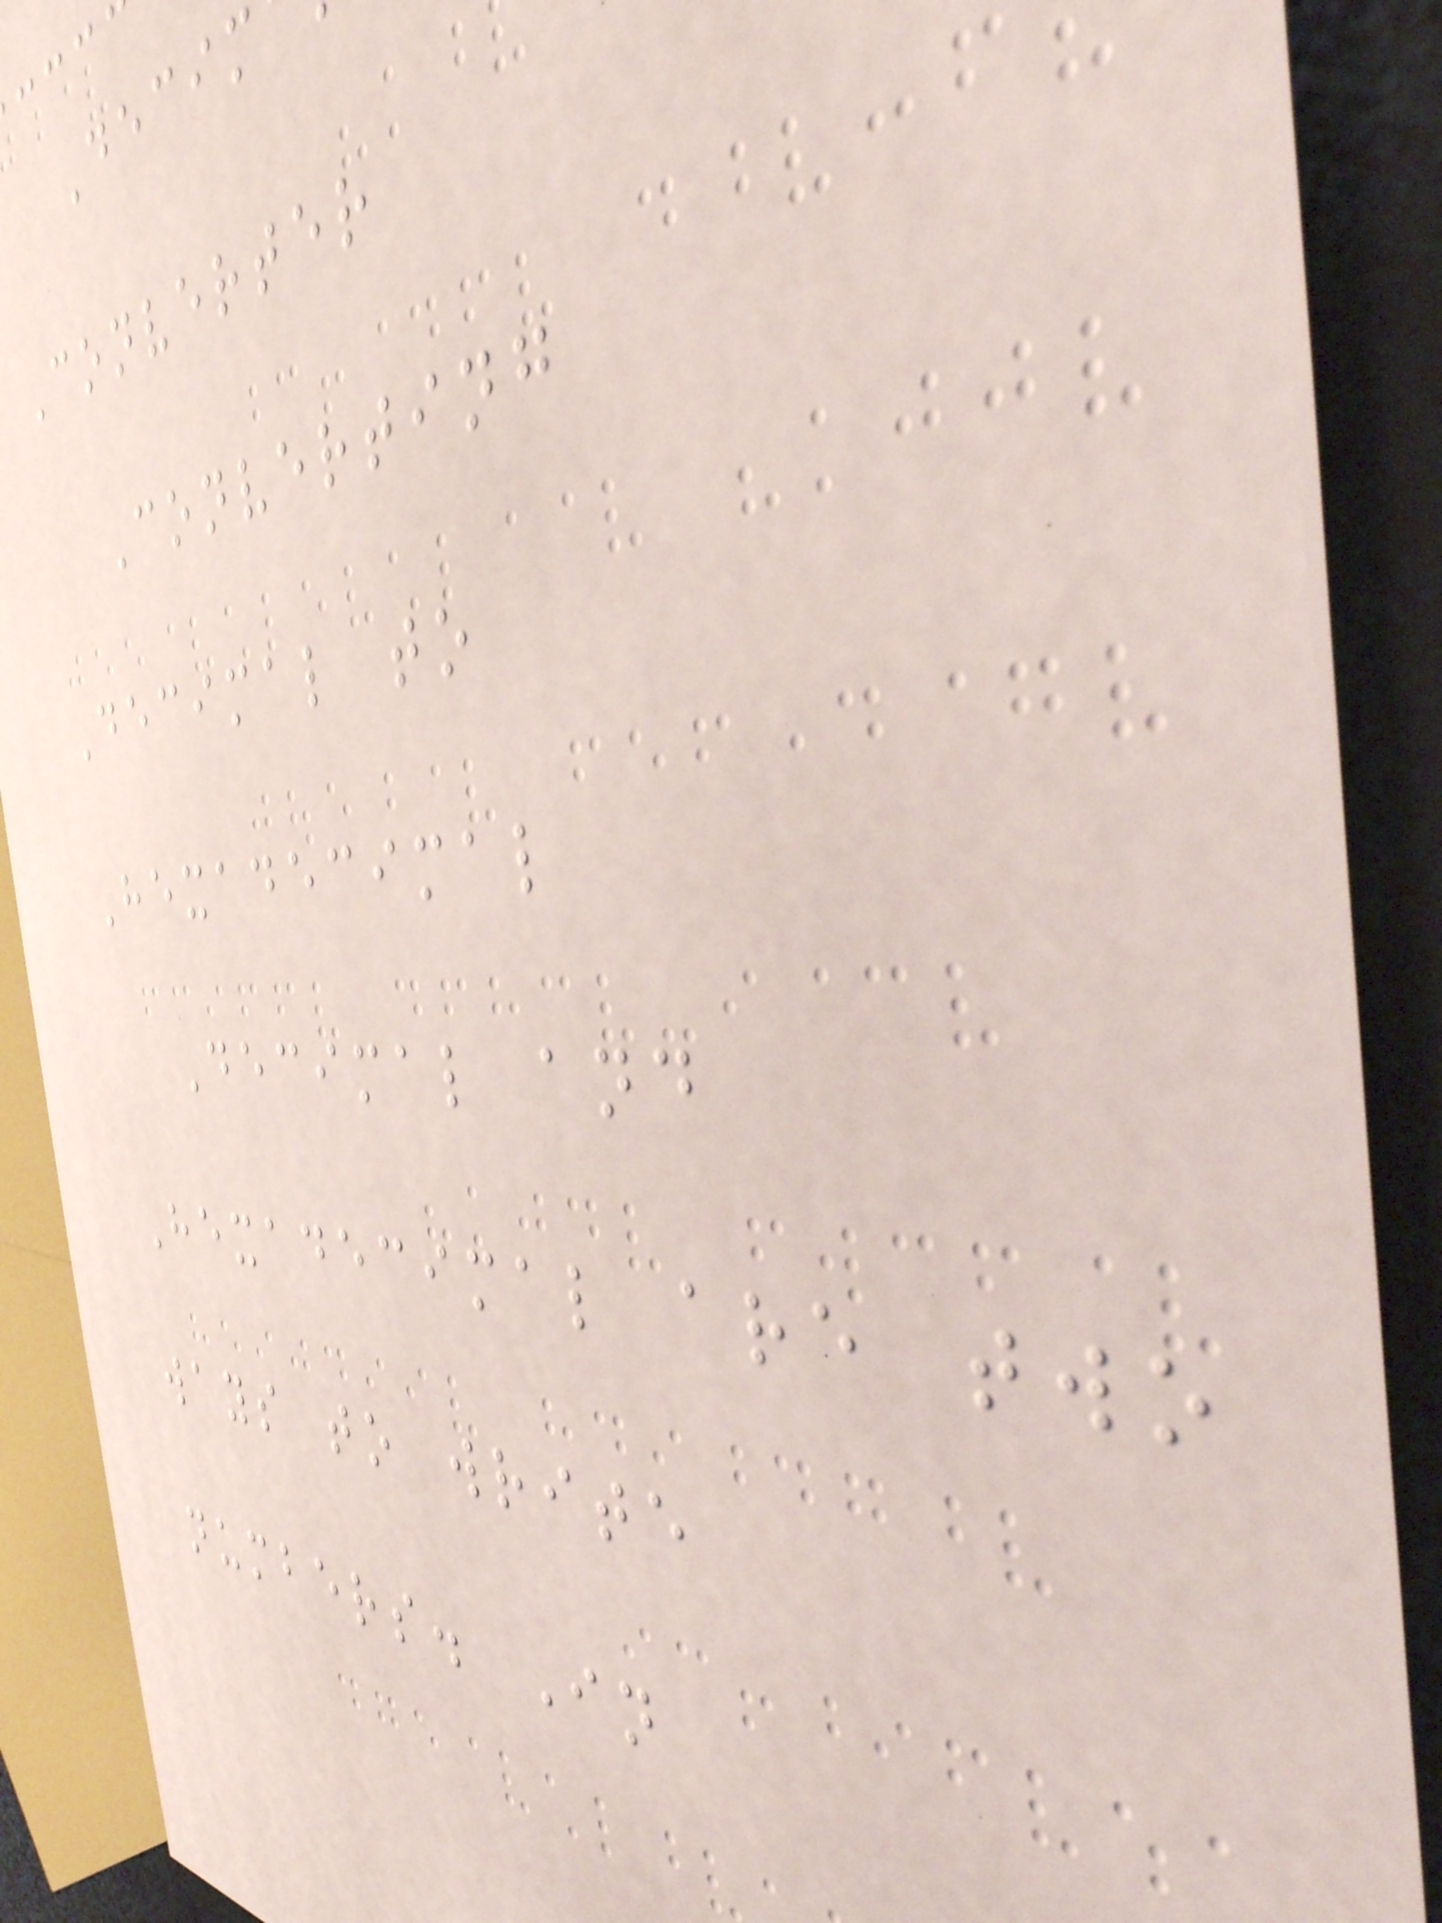Decim
Converter
Converting
Decimal to
Hexadecimal
Decimal and
Hexadecimal are two
ways to write
numbers. In
